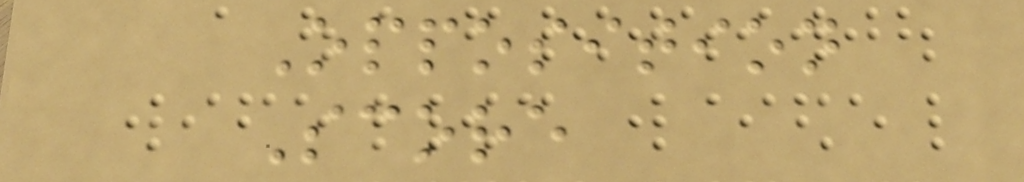Opposition
Score
